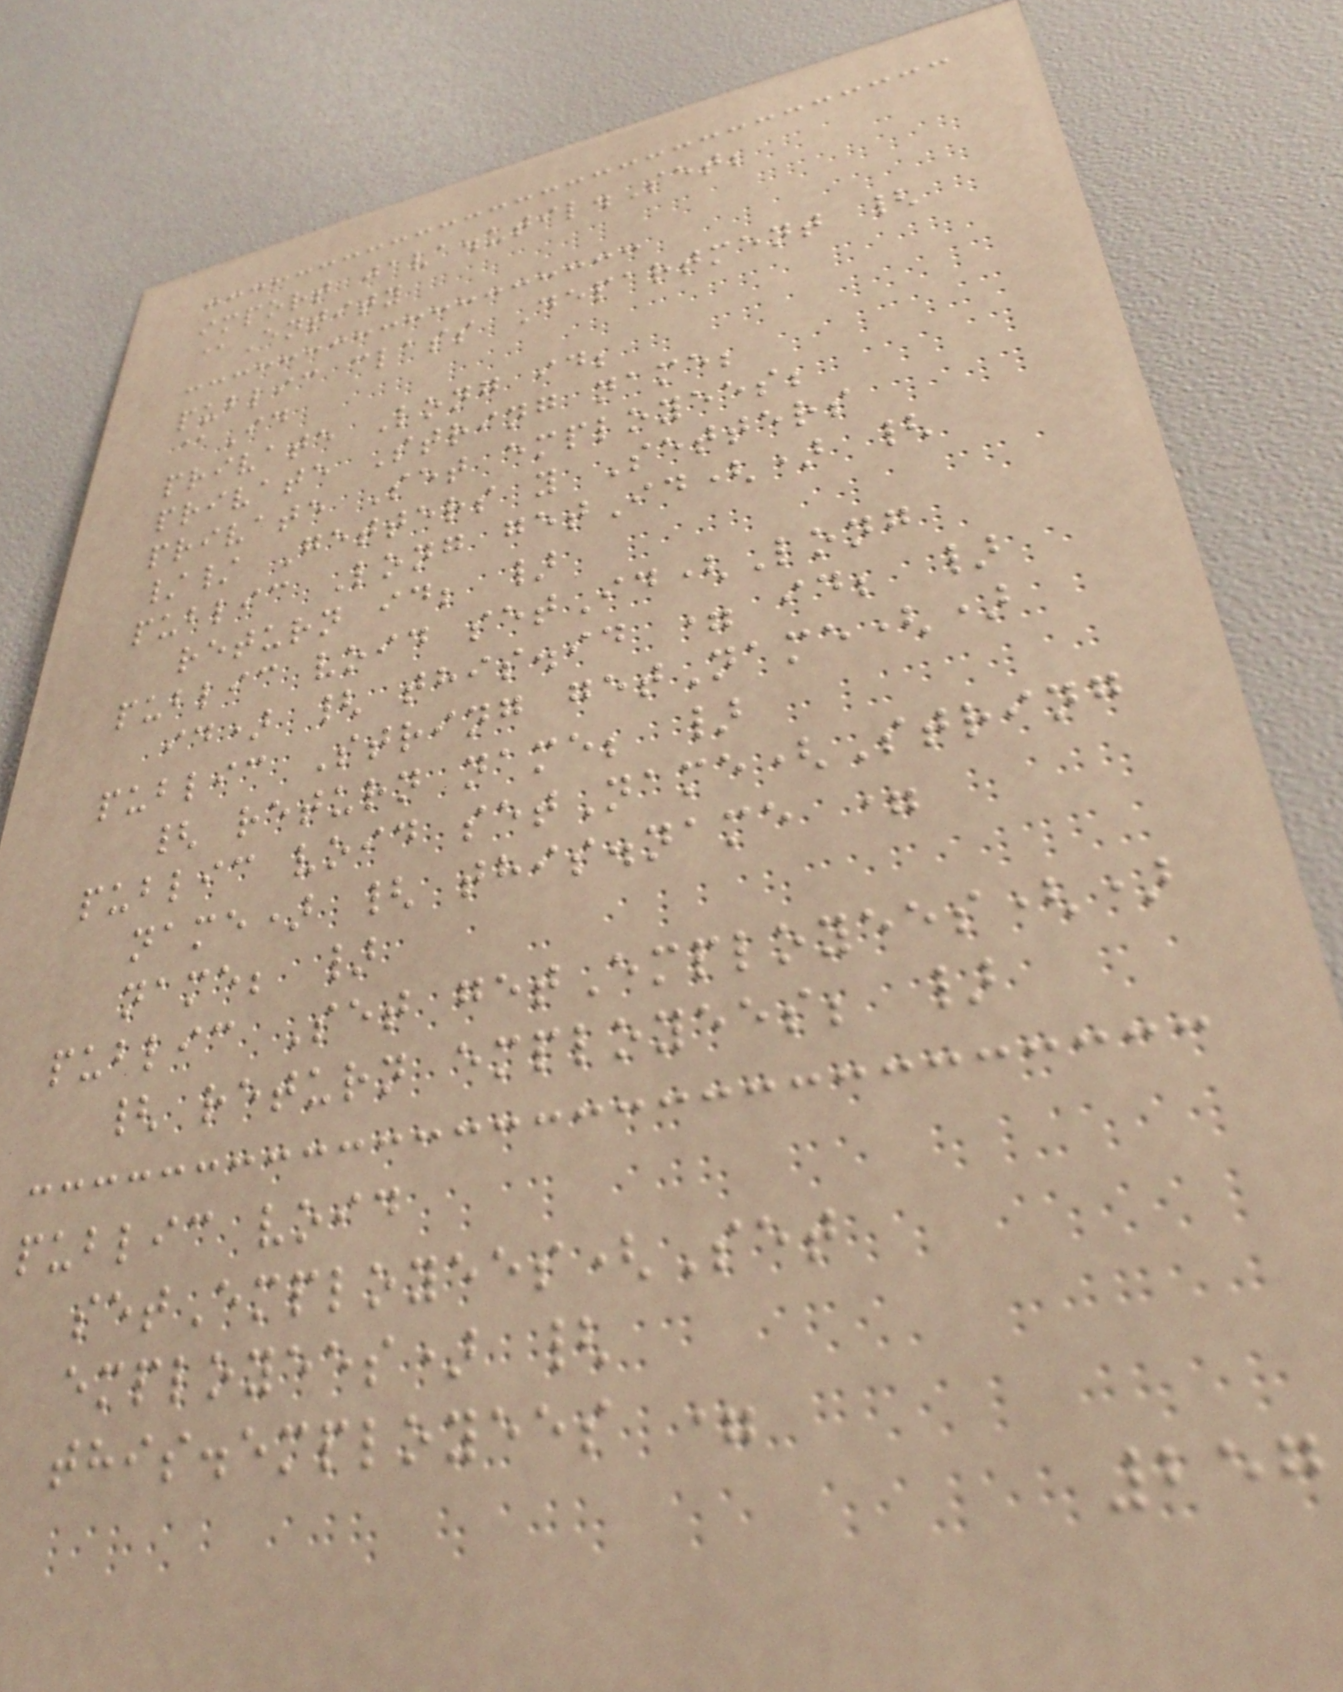import java.util.Set;
@Entity
public class Department {
@Id
private Long id;
private String name;
private Set employees;
// Getters y Setters
public Long getId() {
return id; }
public void setId(Long
id) { this.id = id; }
public String getName()
{ return name; }
public void setName(String
name) { this.name =
name; }
public Set getEmployees()
{ return employees; }
public void
setEmployees(Set
employees) {
this.employees =
257
